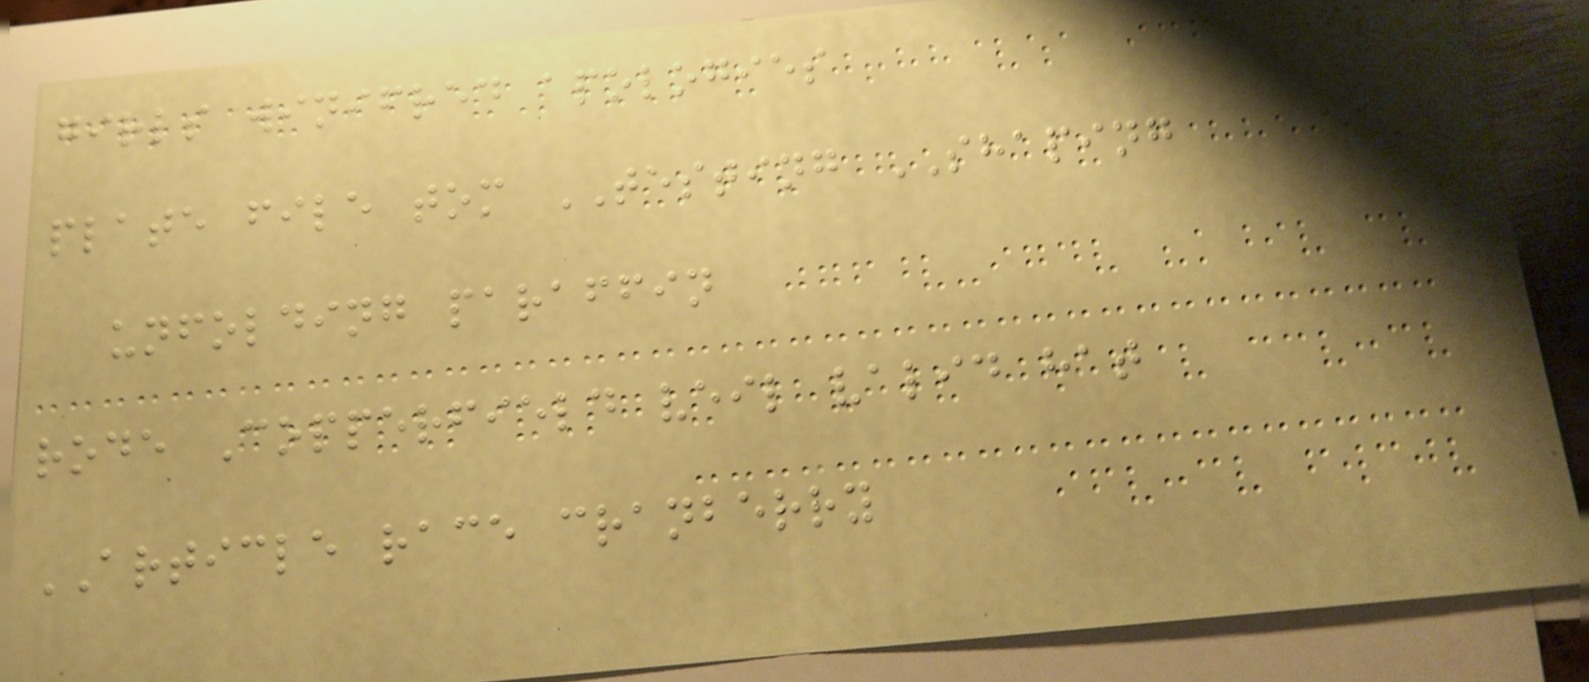girls winifred apologies
plate file tom TESTING SHAPING
unfolding paraffin
rode Copperfield veil valid hat
ARTICLE race cranberry
